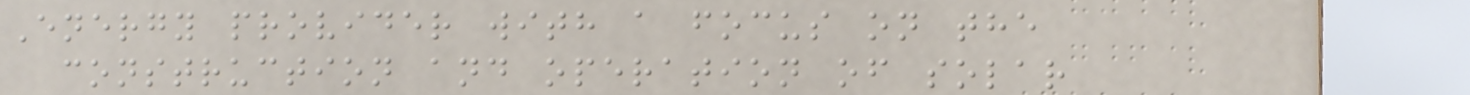Energy provider with a focus on the
construction and operation of solar
